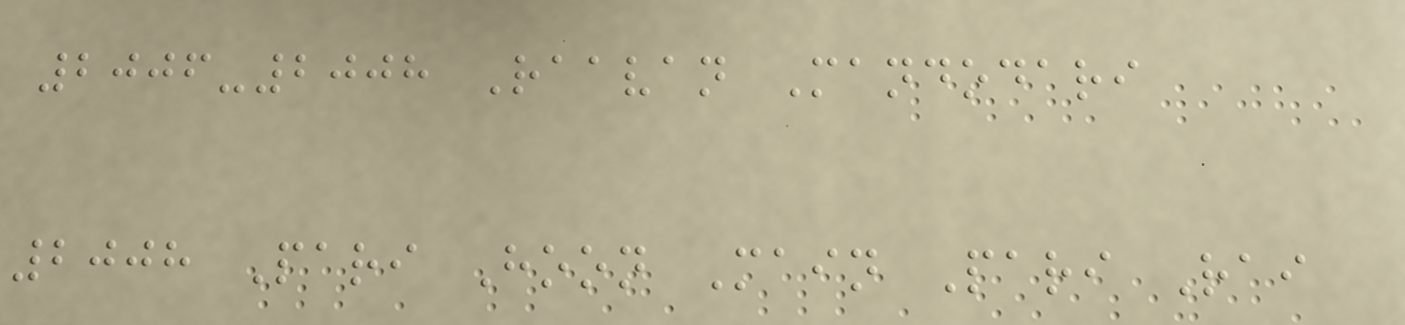2006-2008 Raavan Mandodari
2008 Pari Hoon Main Pari Rai
